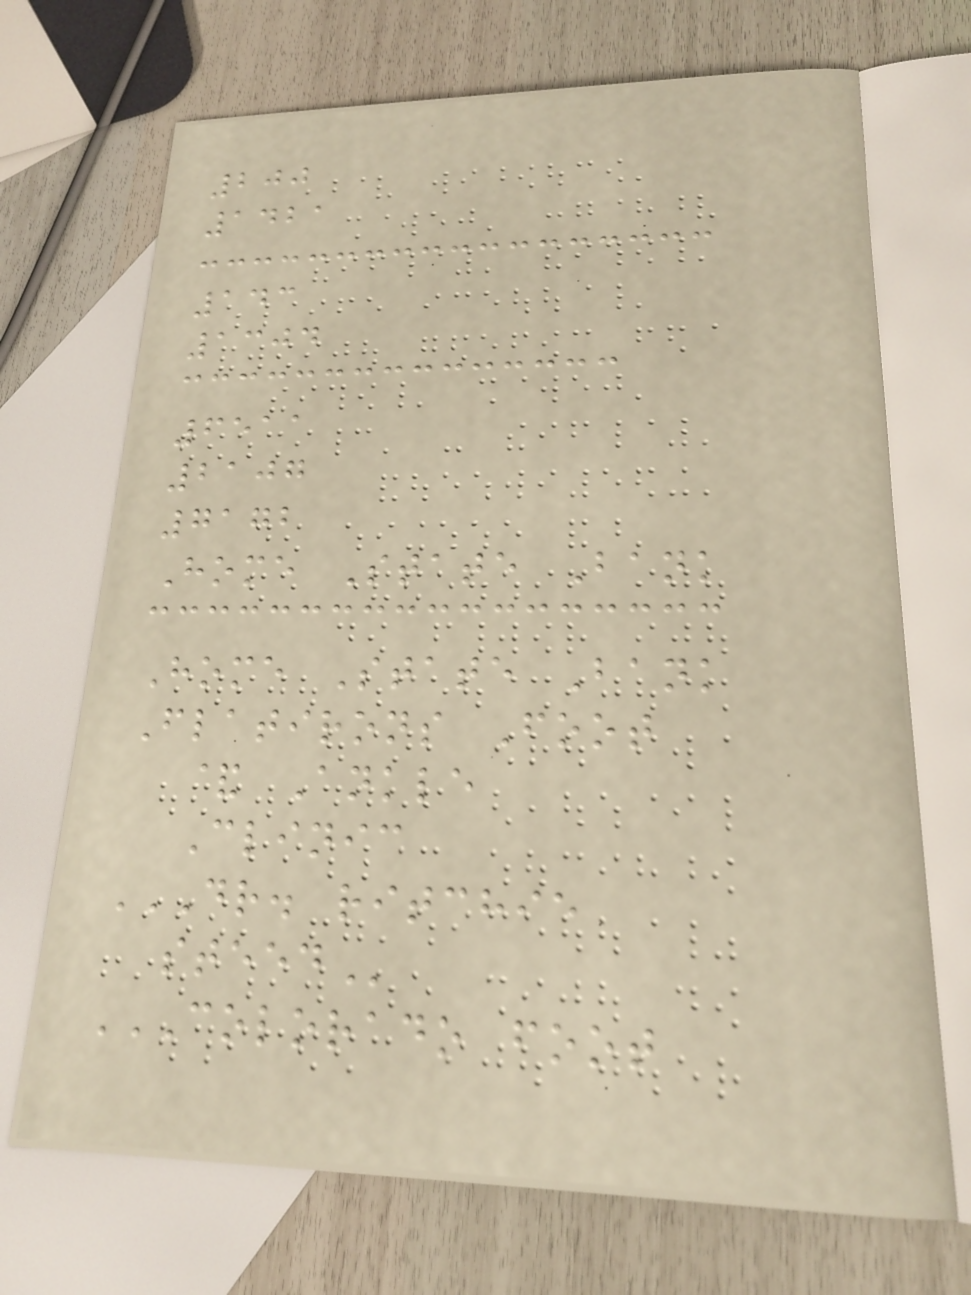200
1421
143
1304
6511
2107
7172
Home State Bank
Home State Bank
Flatirons Foot
& Ankle
Clinic
DR. RITCHIE
STEED
COLORADO FOOT
